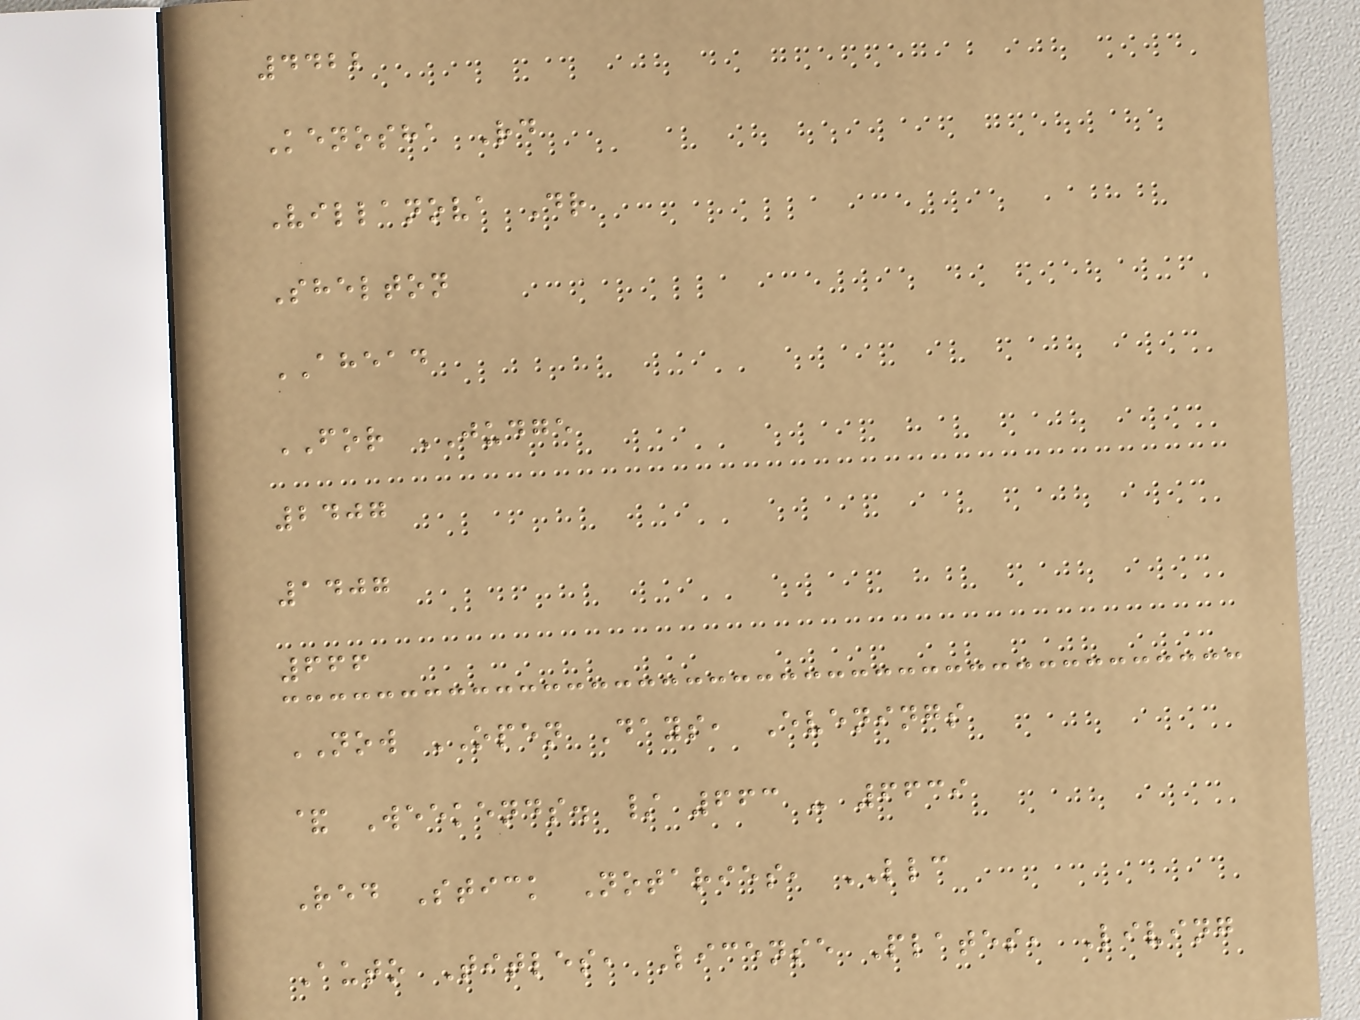4422
Kenosha Rd
Villanova Dr
Shelton
AHEAD
FOR JUDGE
2407
1407
666
NOW OPEN Days, Evenings
& Weekends. / 663 - 6639
Red Stick Notaries, LLC
Auto Titles, License Plates, Living
